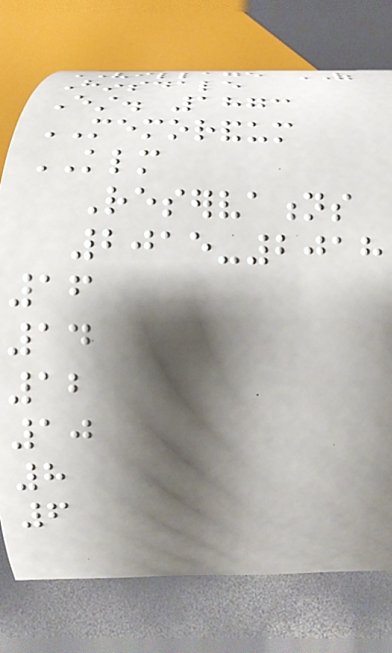VILLAGE OF
Hinsdale
Est. 1873
MEMORANDUM
KLM
Reservations
2015-2018
16
14
12
10
8
6
